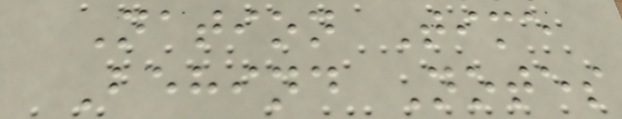Nation Time
Behind Notes
